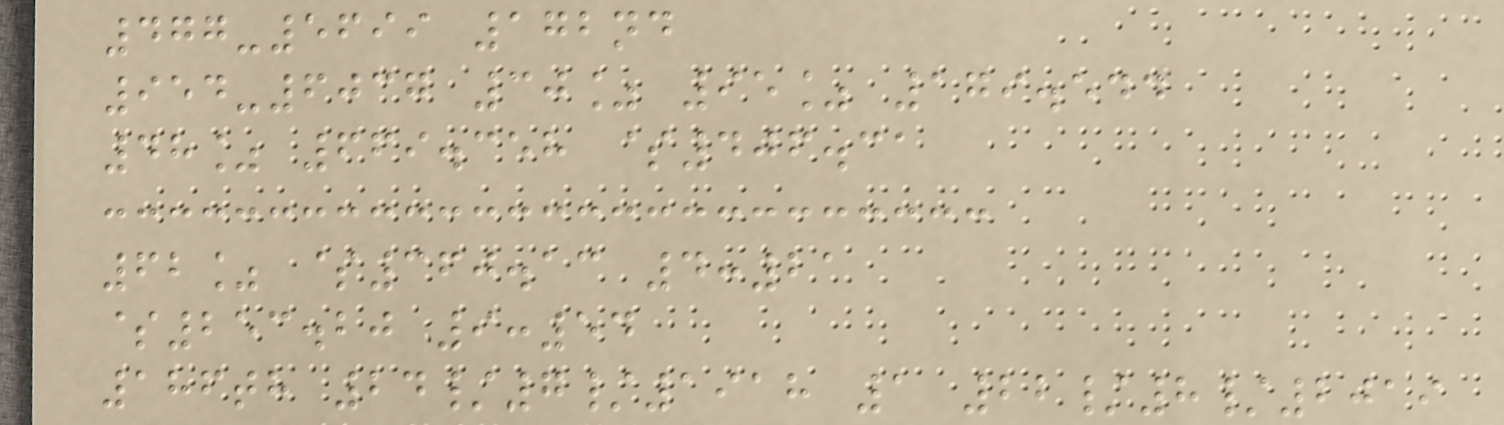477-5699 172nd
954-6037 30% 95% 179.544
48% 669.358 $406.31
62% $360.13 4:21
$253.20 9:54
186th 24/7/1918 1 22/8/2019
